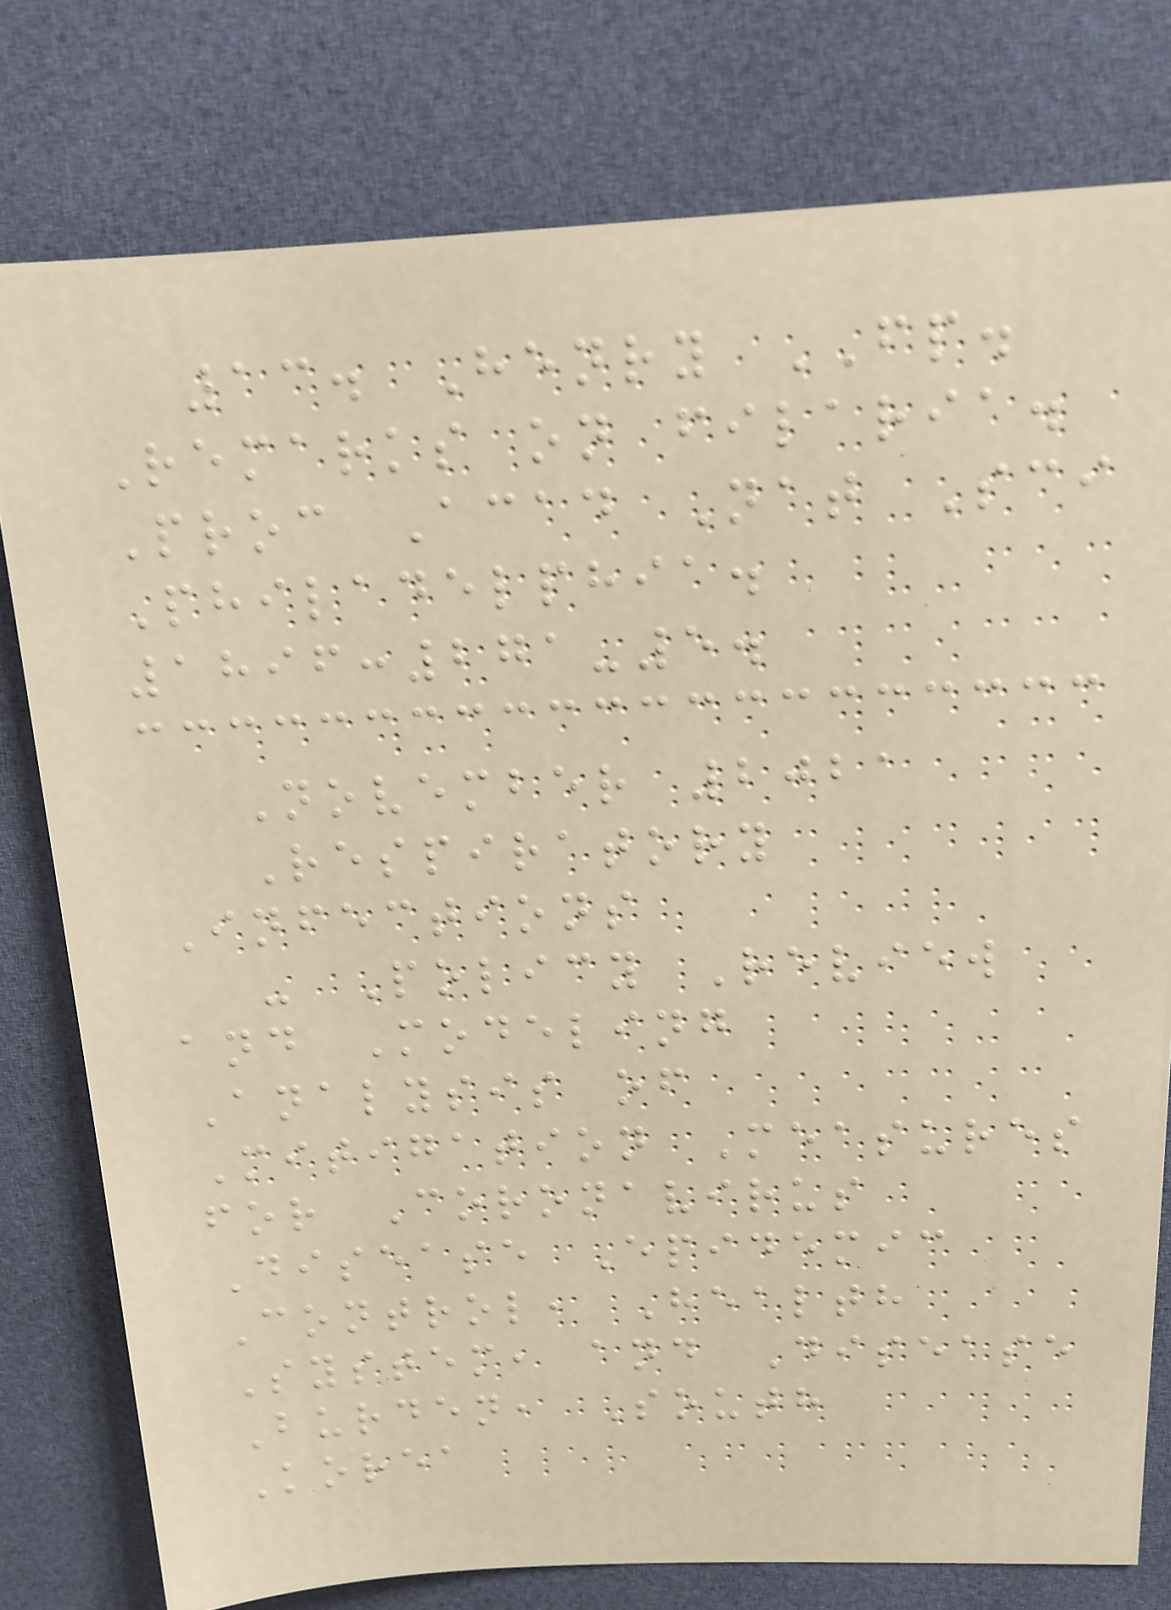13. Henry FP.
Remarks on filaria.
Proc Acad Nat Sci
Philadelphia.
1896:271-5.
November 2021
Respiratory
Infections
- Policy Review
and Modeling
Analysis of
Mitigation Measures
for Coronavirus
Disease Epidemic
Control, Health
System, and Disease
Burden, South
Korea
